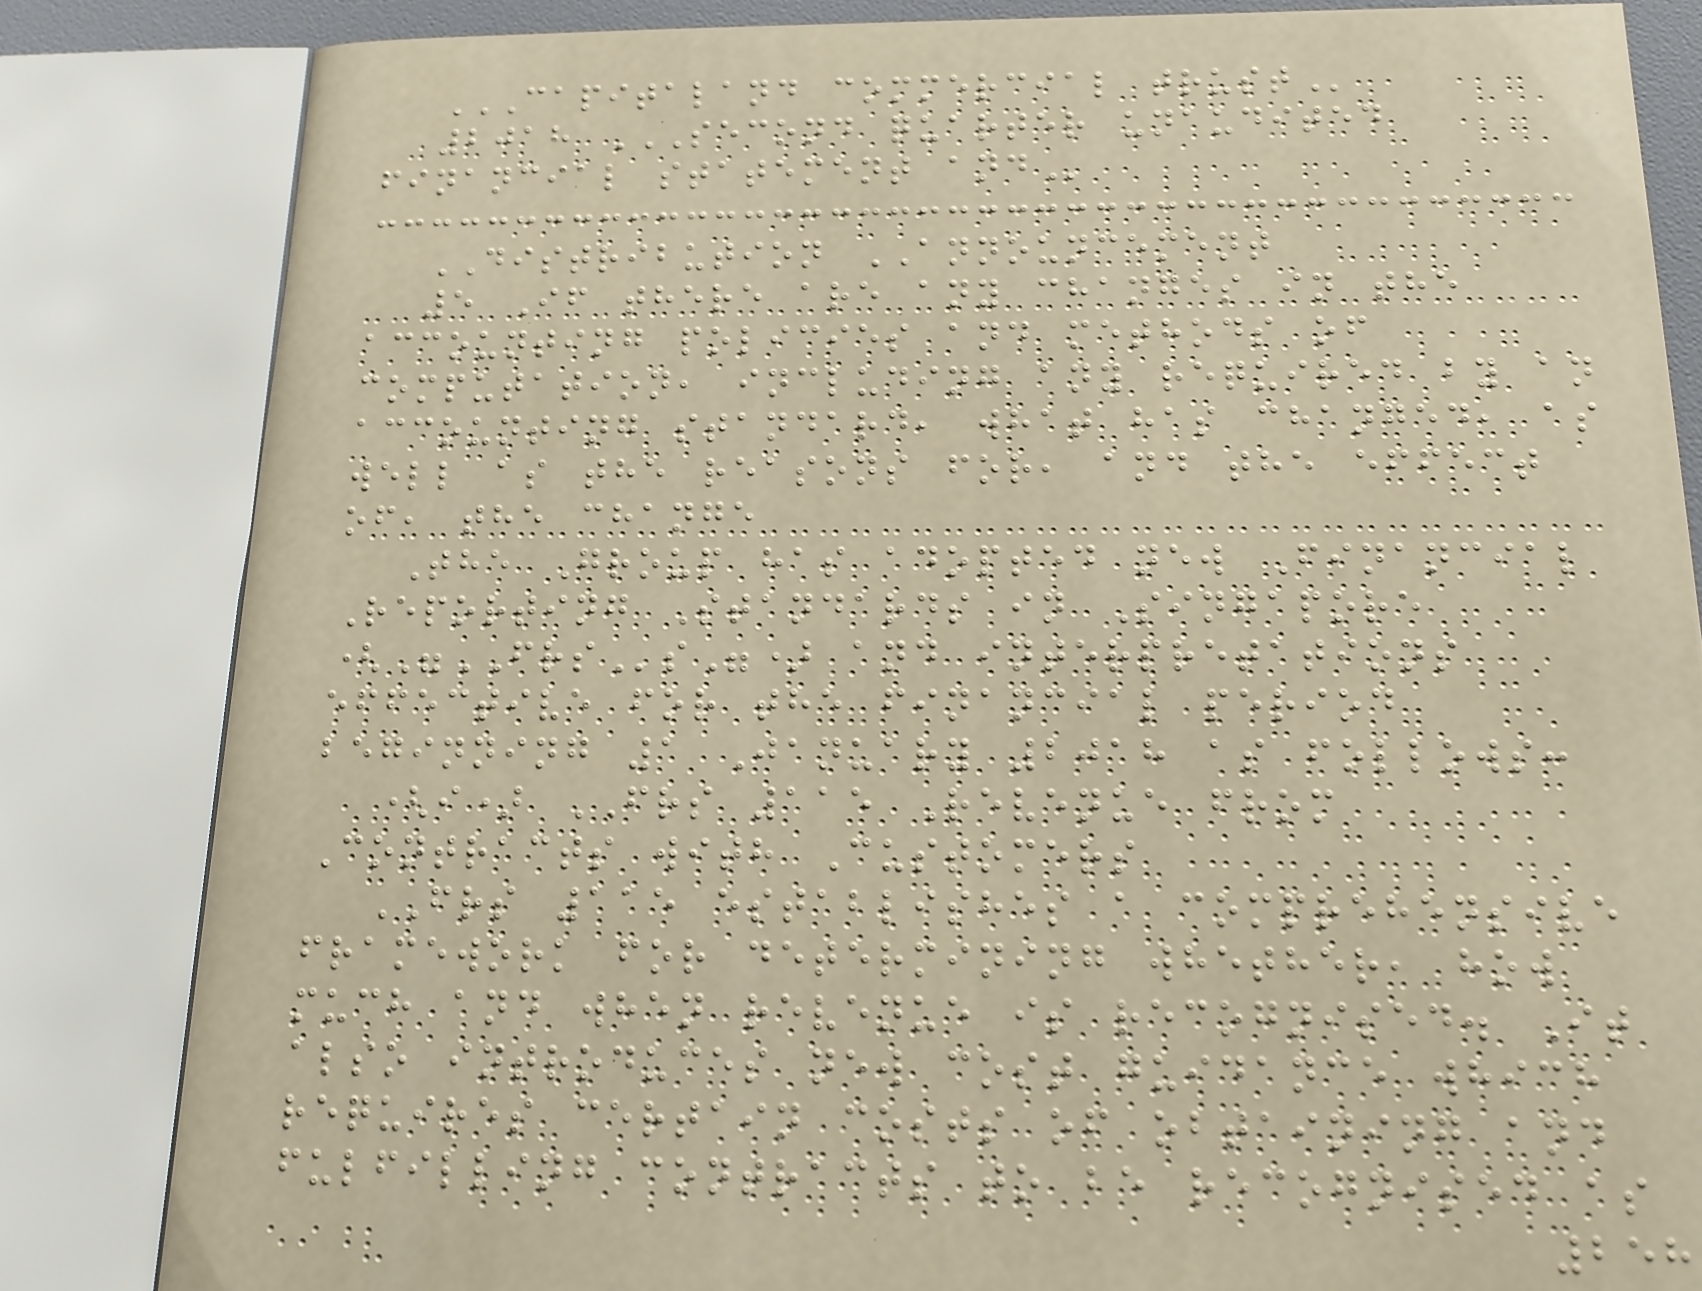CAPITALAND COMMERCIAL TRUST
2018 SECOND QUARTER UNAUDITED
FINANCIAL STATEMENT AND
DISTRIBUTION ANNOUNCEMENT
5 If there are any changes in the
accounting policies and methods of
computation, including any required by an
accounting standard, what has changed, as
well as the reasons for, and the effect
of, the change
The Group has adopted new Financial
Reporting Standards in Singapore
("FRSs") and interpretations
effective for the financial period
beginning 1 January 2018 as follows:
(i) FRS 115 Revenue from
Contracts with Customers
FRS 115 establishes a comprehensive
framework for determining whether, how
much and when revenue is recognised. It
also introduces new cost guidance which
requires certain costs of obtaining and
fulfilling contracts to be recognised as
258
